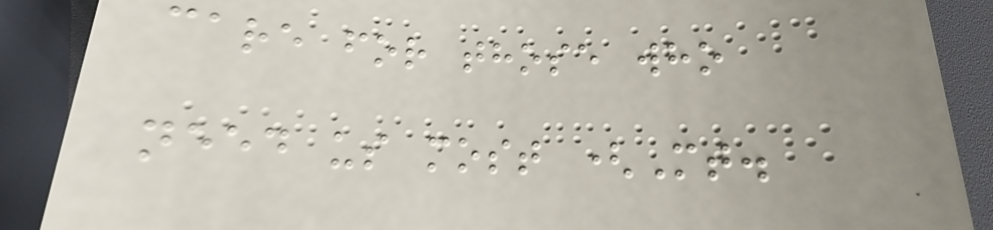care for those who
need us most (Mt.
